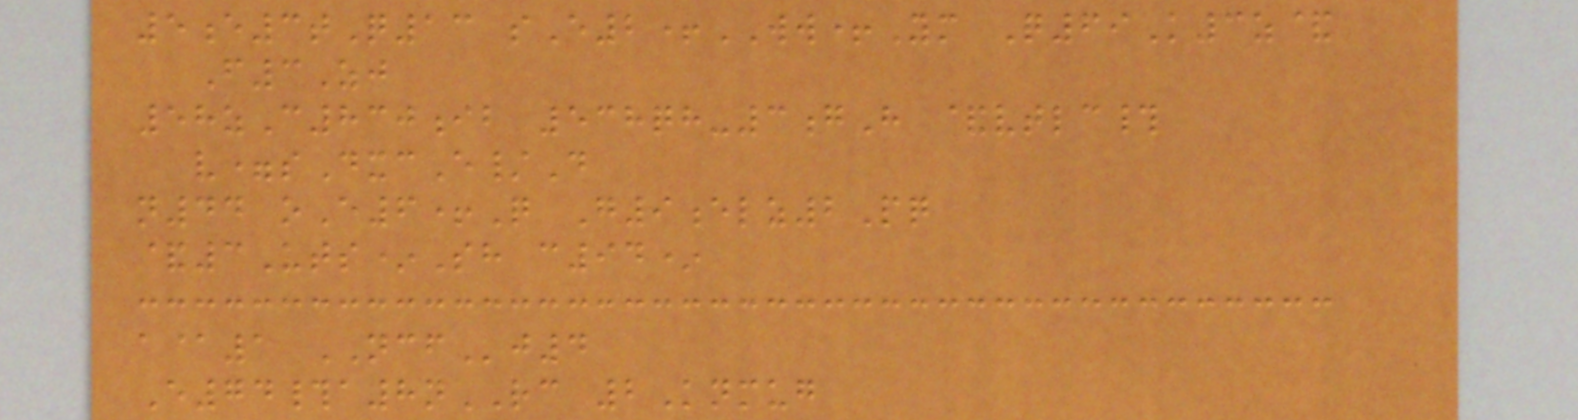5e3tQ13 sE2+WW+Ym Q69K3z&
F3Zj
58zC830ib 538qh-3gH &vtlc#
v=sDxcE/D
n44 oE6+Q G9elz2Pq
&3Uts*Sh c94*
a@1 NCFj4
E74#a8nRC 2Knmug
